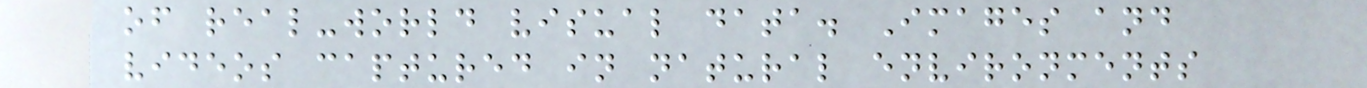of real-world visual data. Images and
videos captured in natural environments
